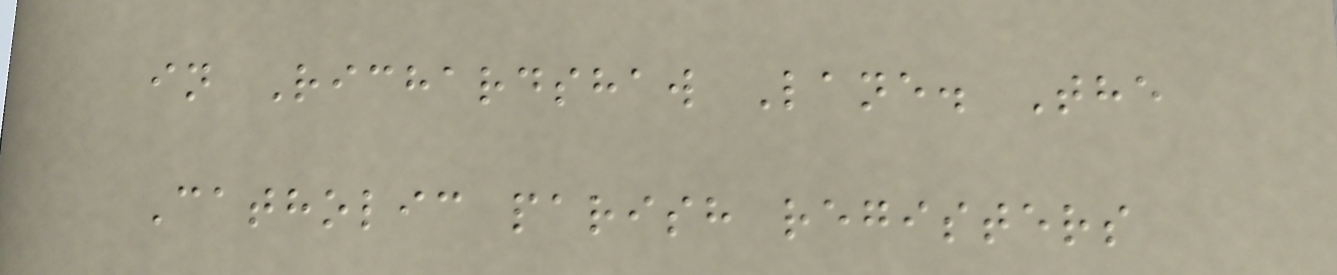in Richardshaw Lane. The
Catholic parish registers
